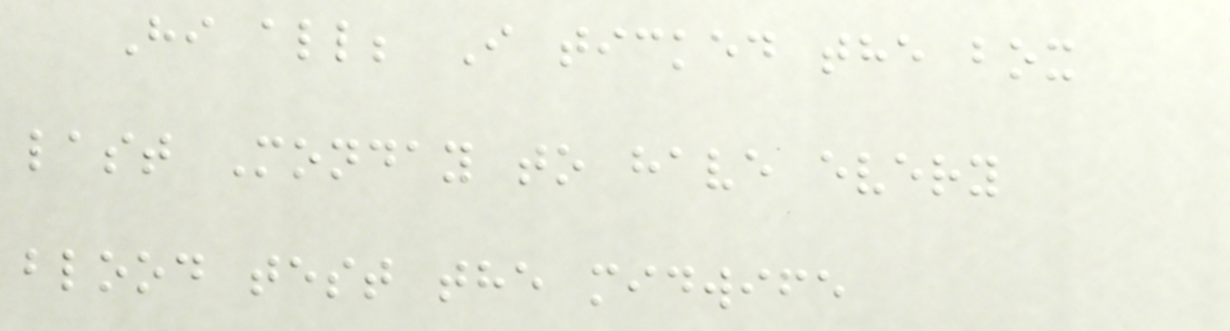Hi all; I ticked the box
last Monday to have every
blood test the midwife
